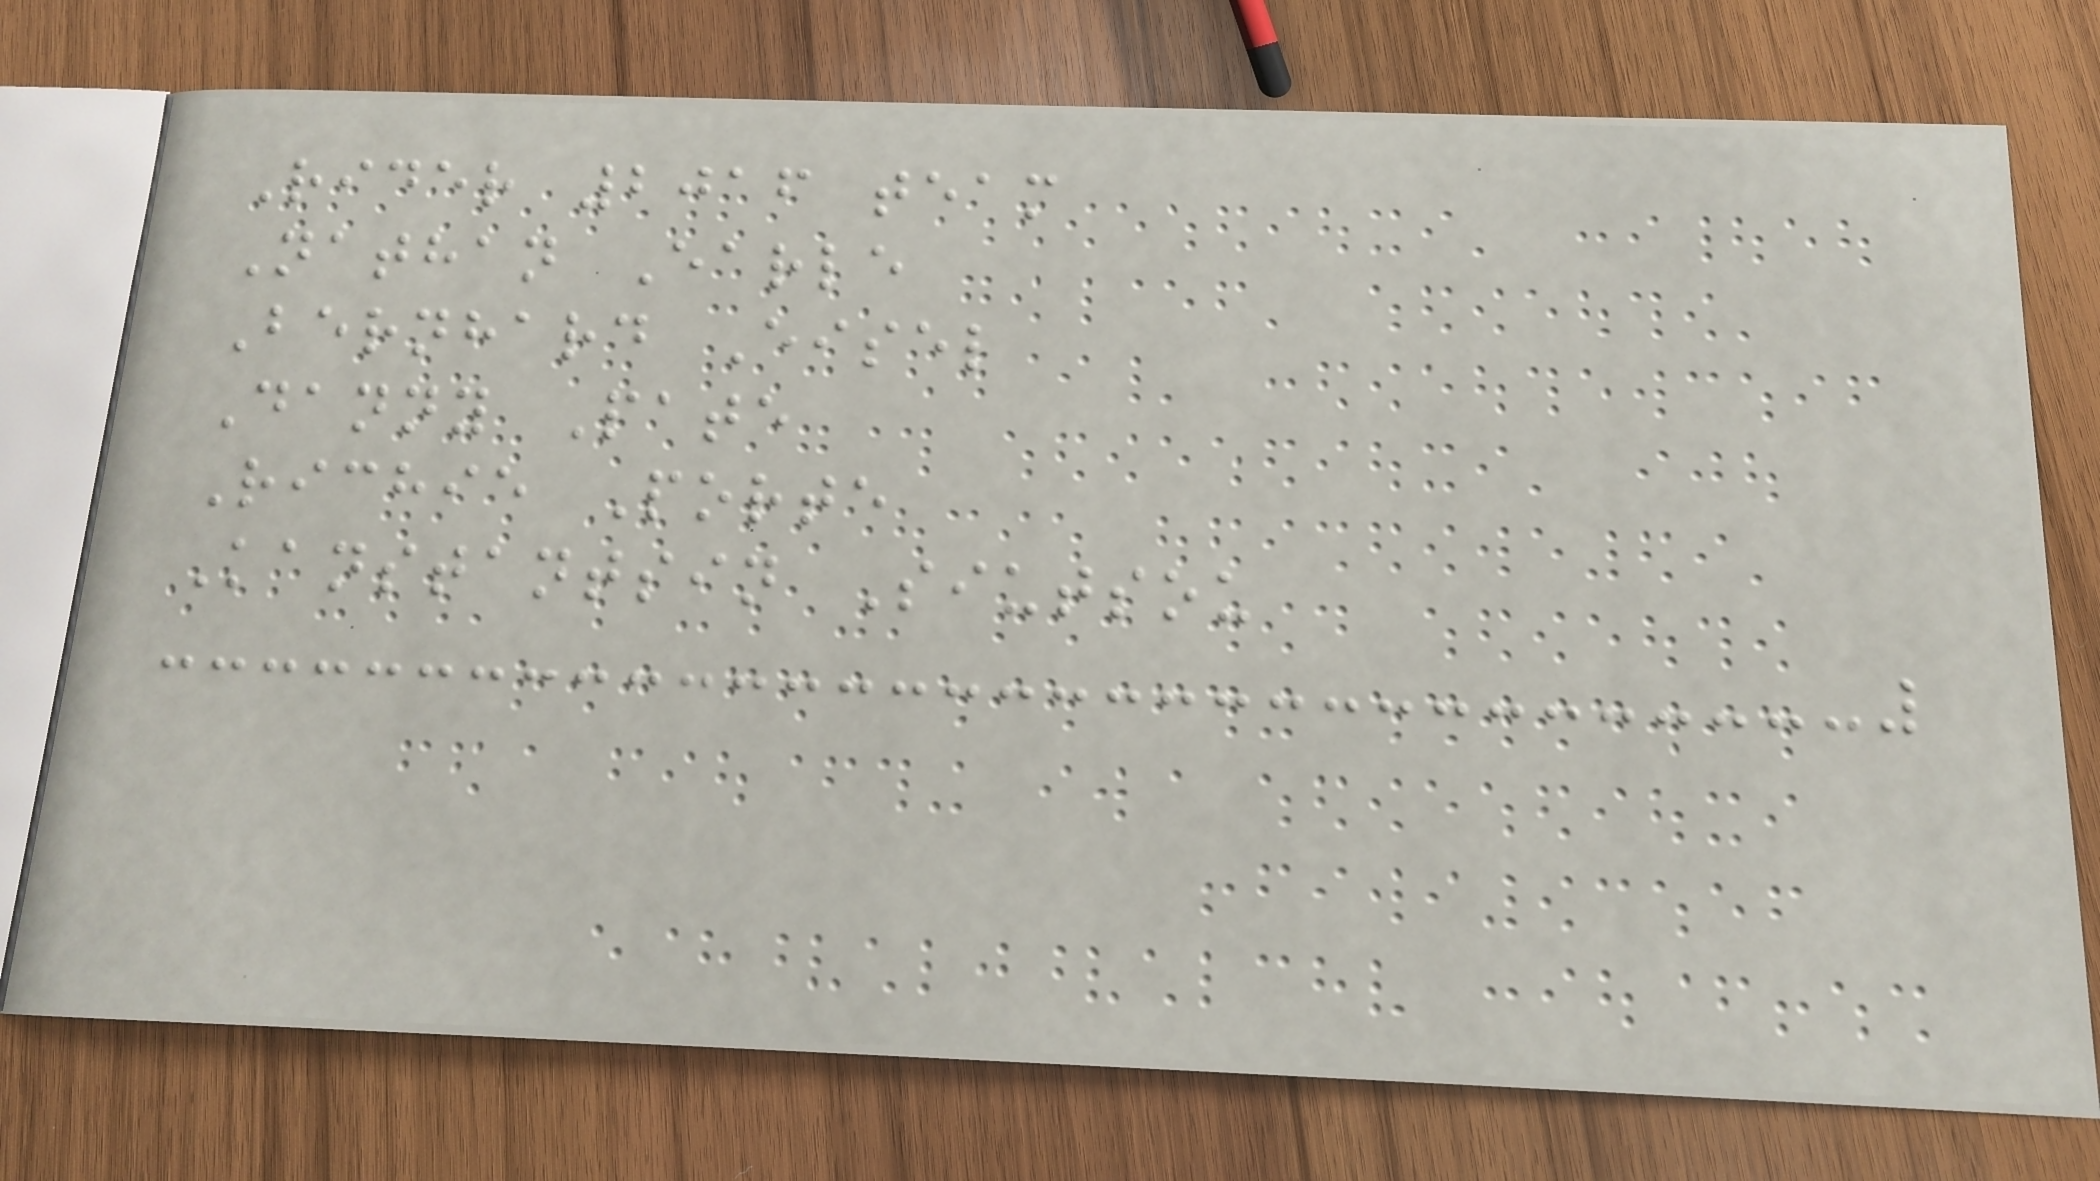Rider 2016 team
Nathan Earle
Bernhard Eisel
Danny Pate
Richie Porte
Kanstantsin Siutsou
